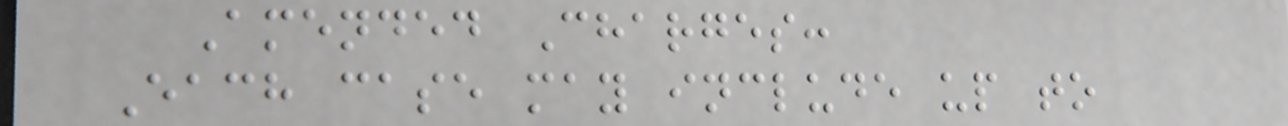Amended Charges:
Each case may include up to
